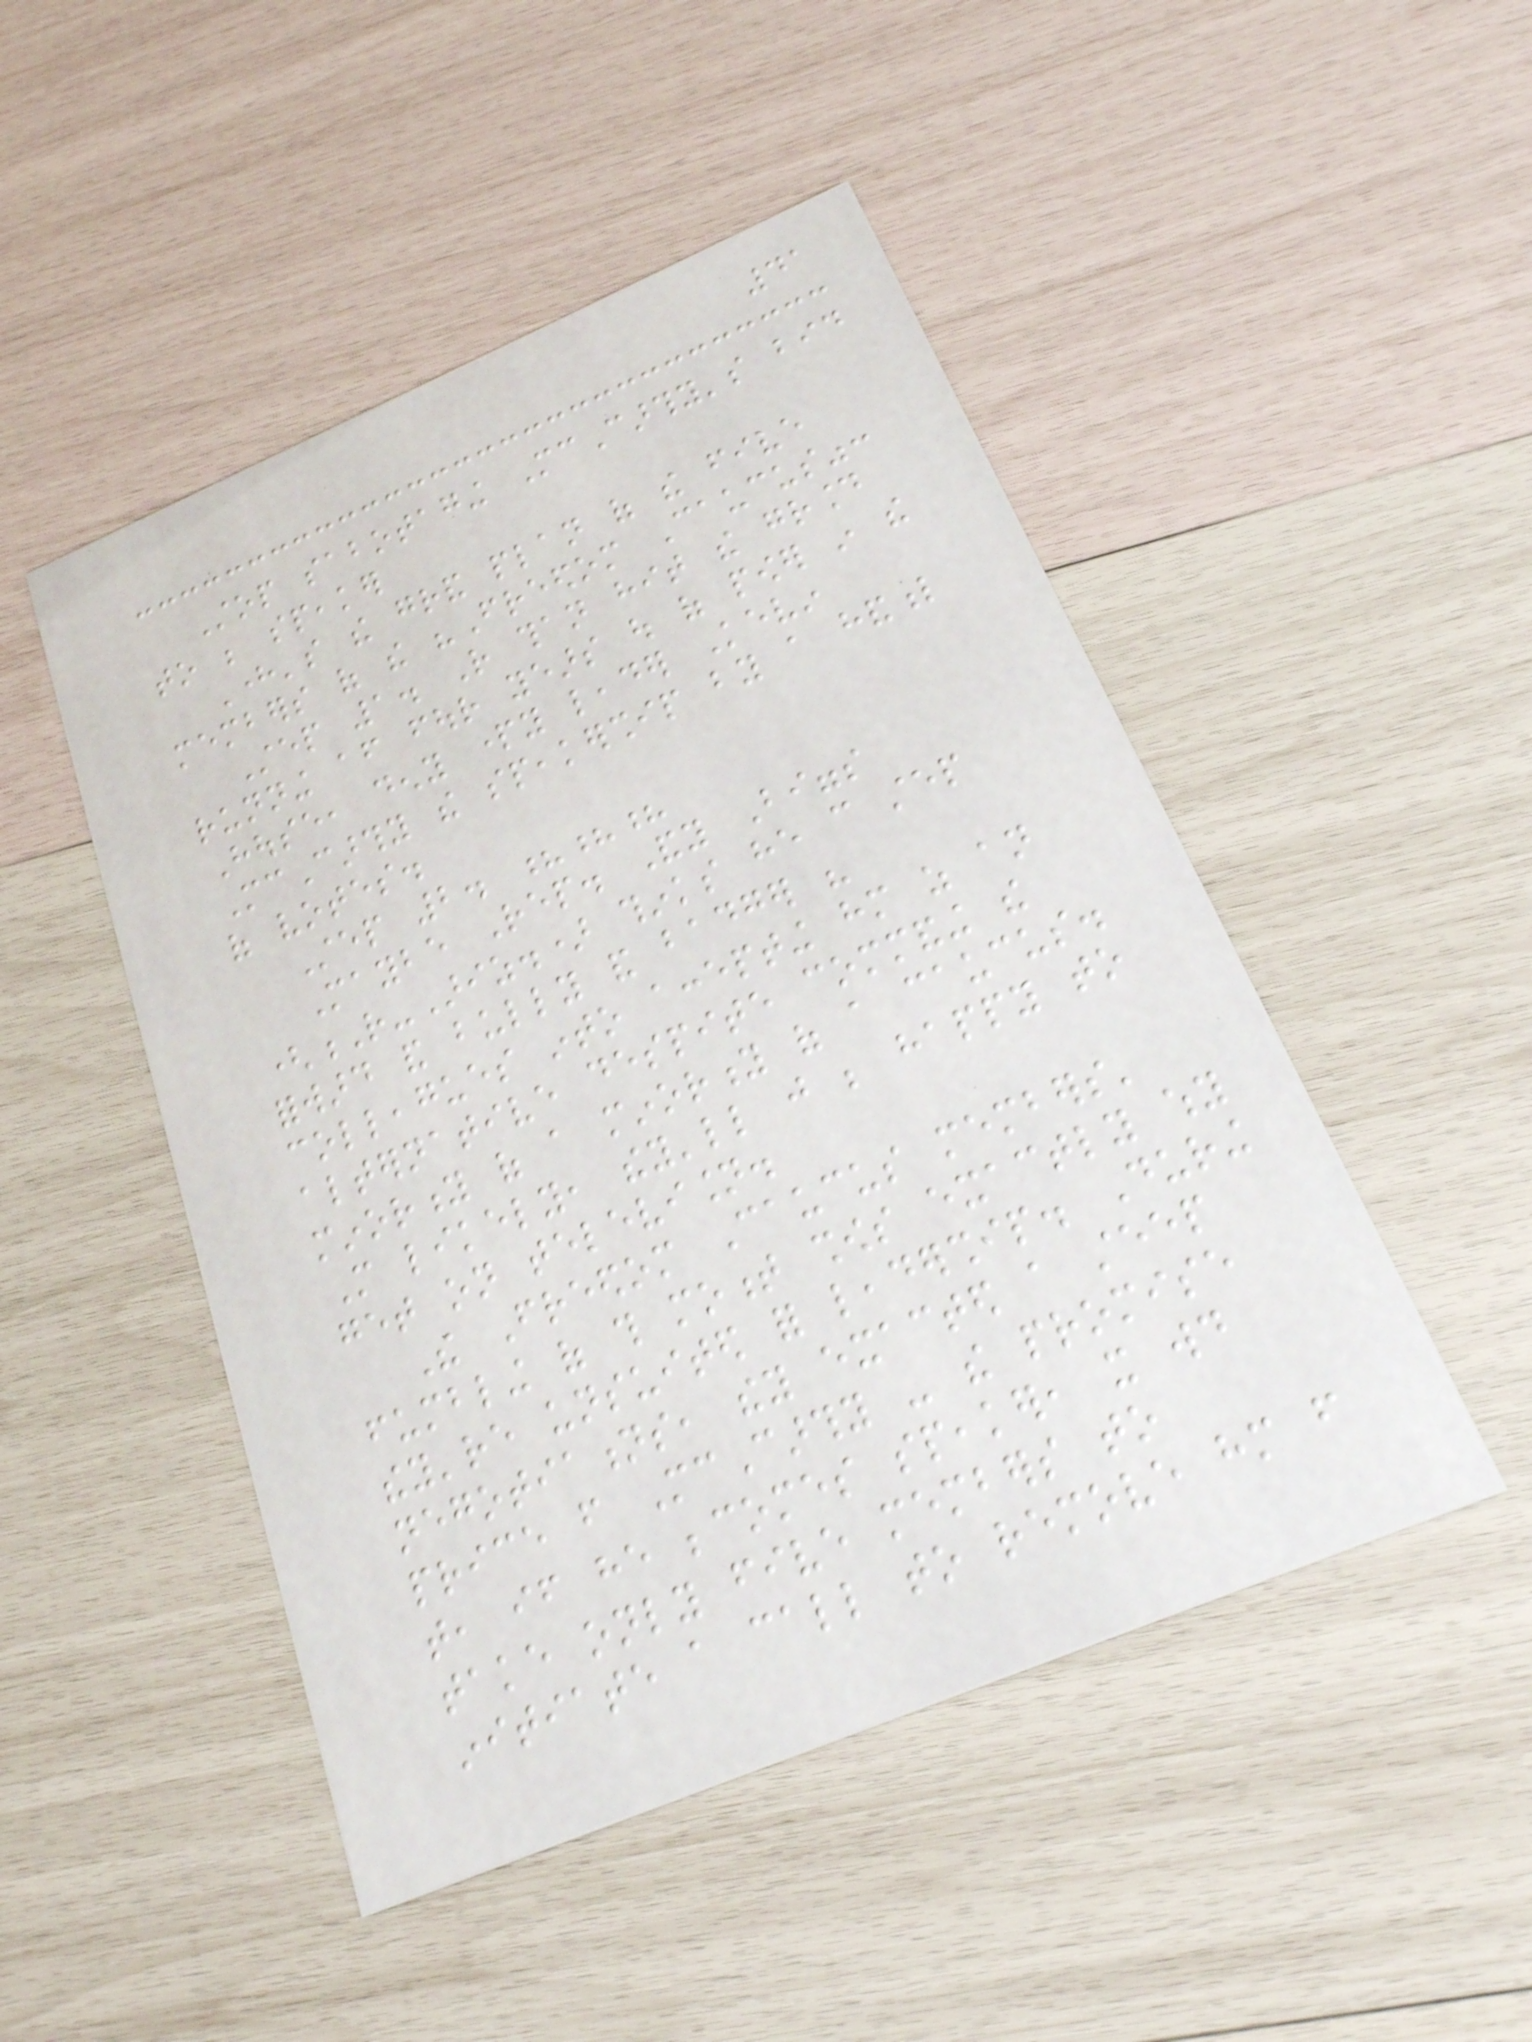41
Stop sabotaging McCarthy's bid
to be speaker
Here's the grand plan of the five
members of the "Freedom Caucus":
Step 1. Rather than hit the ground
running after four years out of power in the
House, deny party leader Kevin
McCarthy the speakership by a handful
of votes.
Step 2. ???
Maybe Rep. Andy Biggs
(R-Ariz.) thinks he can step
forward and bully and badger his
colleagues into accepting him as an
alternative despite commanding the
minority of a minority of a caucus.
More likely, they'll just be happy to
get on television.
The Freedom Caucus members'
fumbling of this moment shows exactly why
they're unsuited for leadership. During
negotiations, they exacted a steep
price from McCarthy - the promise
that, if he becomes speaker, it would
take only five members to
initiate a call to remove him from
